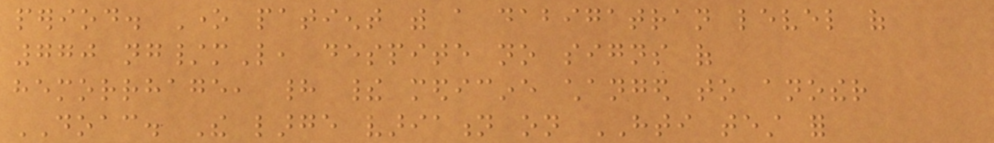period. One patient with a dabigatran level of
770 ng/mL, despite no signs of
hemorrhage, had their medicine changed to another
DOAC. The large variation on HTI test for
